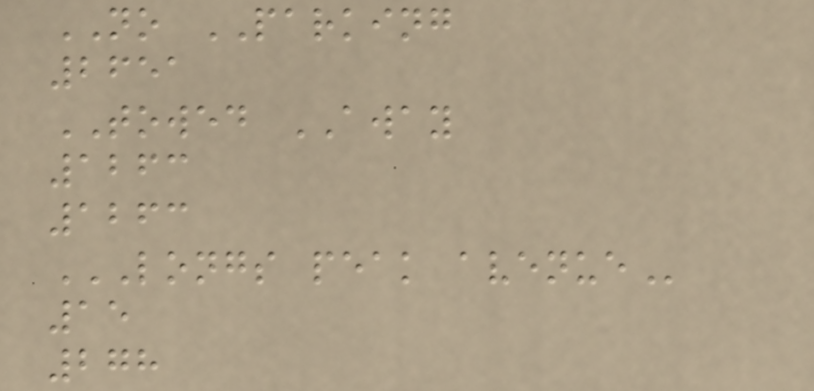NO PARKING
2651
TOWED AWAY
1263
1263
LONGS PEAK AVENUE
15
278
